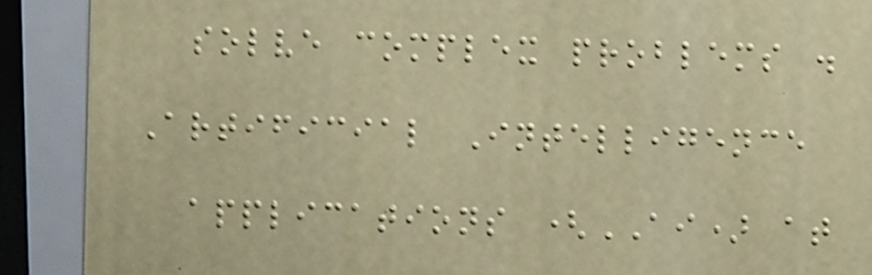solve complex problems .
Artificial Intelligence
applications (AI) at
